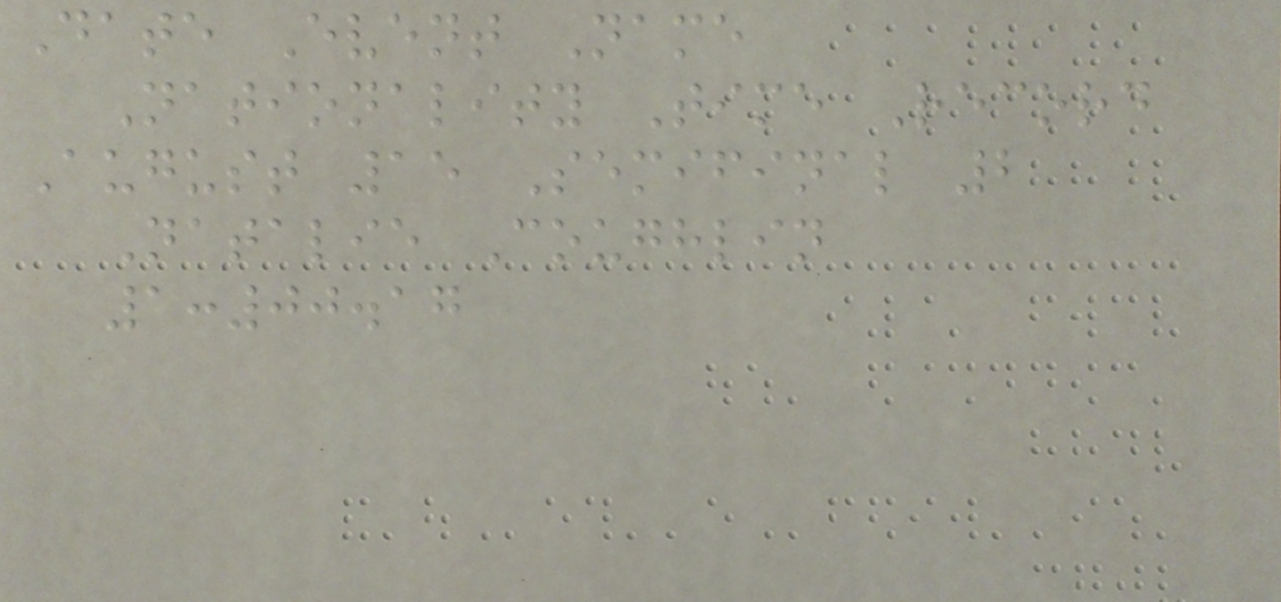Date Event Name
Nationality Time Record
August 15 Semifinal 2
Natalie Coughlin
1:00.17
